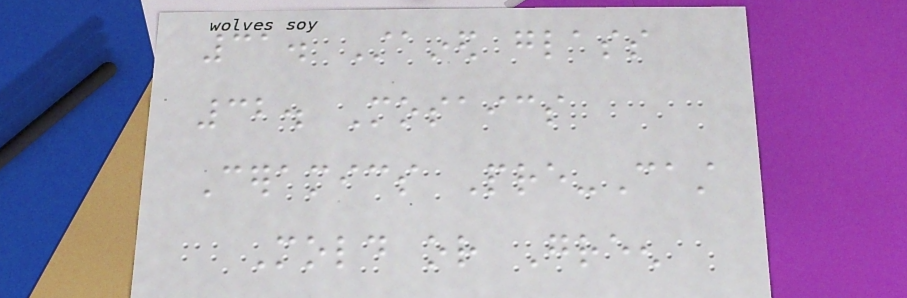31. Stained glass
32. Mosaics
Ceramics Pre-Cast
Mold or Green
